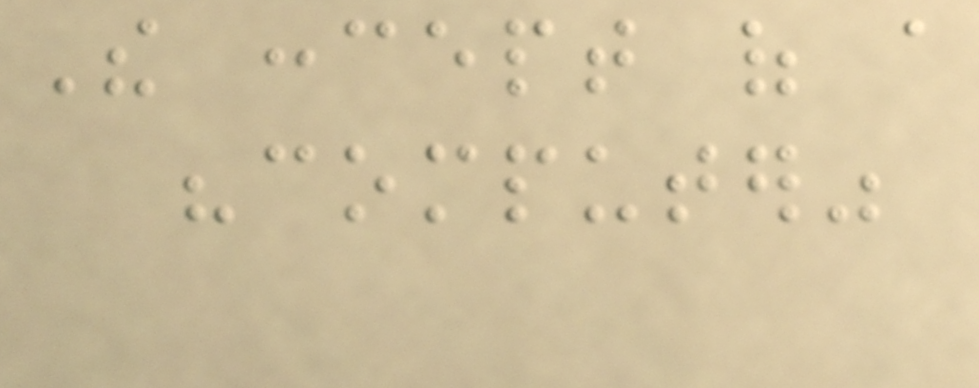The concept of a
"computer"
